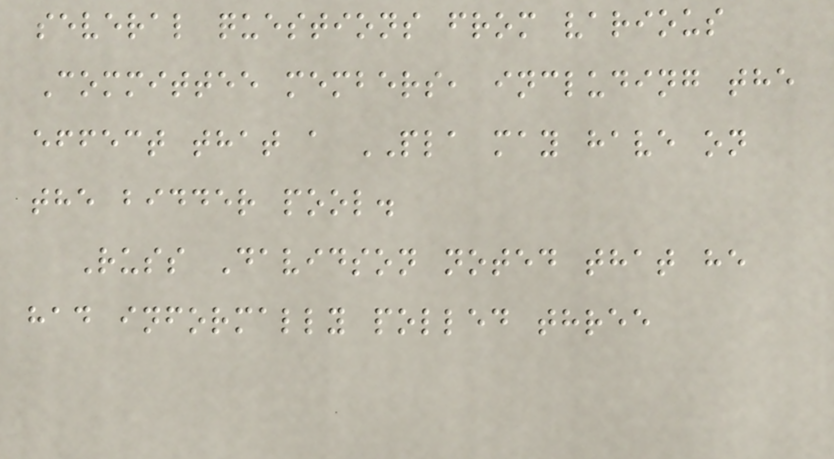several questions from various
Committee members, including the
effect that a PLA may have on
the bidder pool.
Russ Davidson noted that he
had informally polled three
